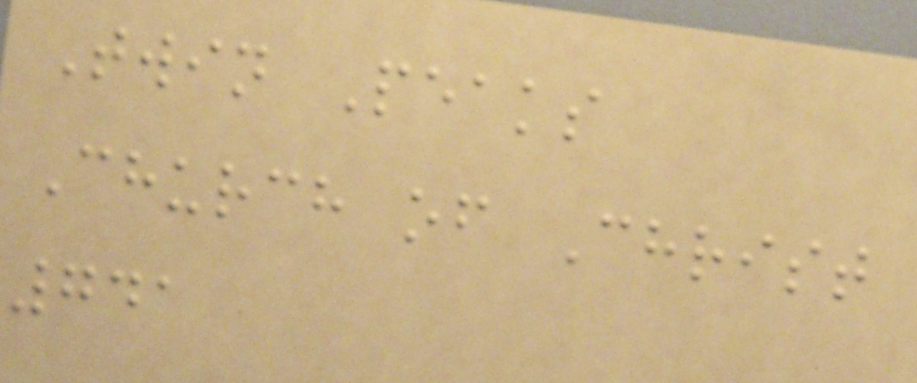Twin Peaks
Church of Christ
741
